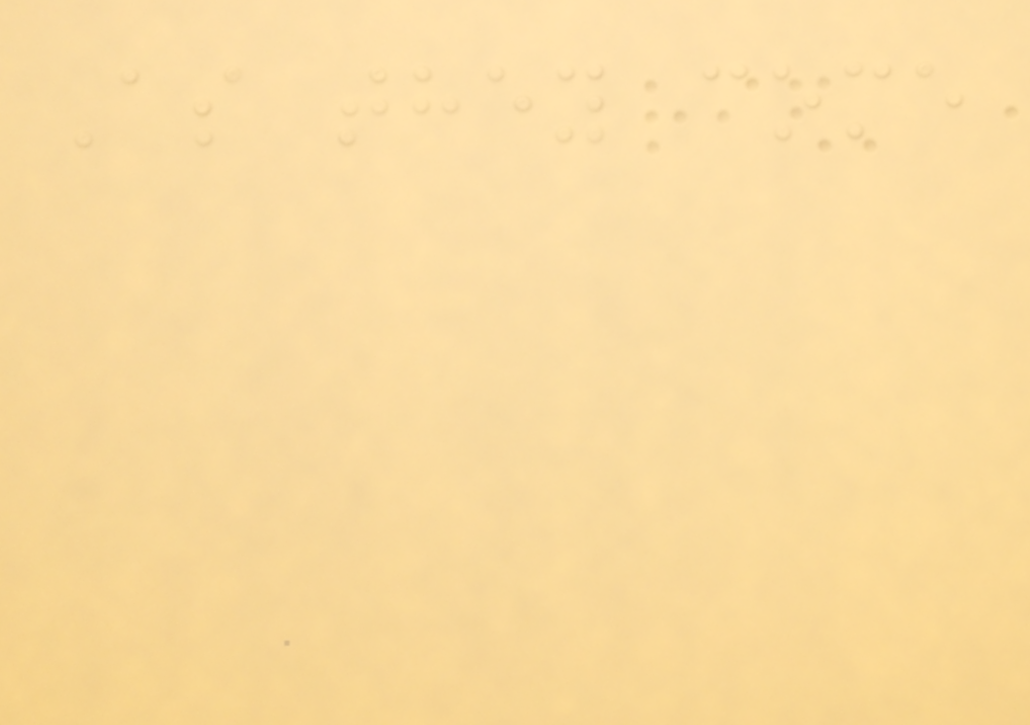As they come
